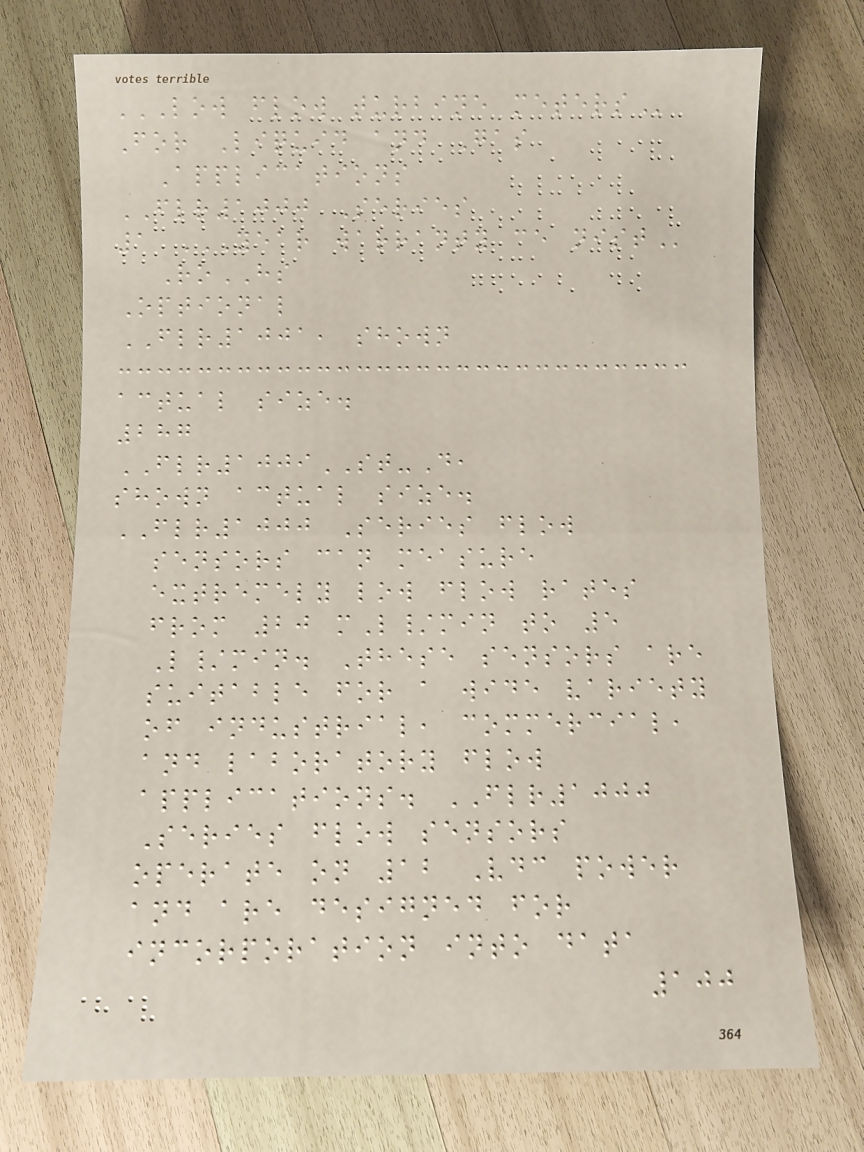LOW FLOW TURBINE METERS
For Liquid and Gas
Applications
FLR1000 Series
1 YEAR WARRANTY CE NIST
RoHS
Optional
FLR1001, shown
actual size.
287
FLR1009ST-D,
shown actual size.
FLR1000 Series flow
sensors can measure
extremely low flow rates
from 20 mL/min to 5
L/min. These sensors are
suitable for a wide variety
of industrial, commercial,
and laboratory flow
applications. FLR1000
Series flow sensors
operate on 12 Vdc power
and are designed for
incorporation into data
100
